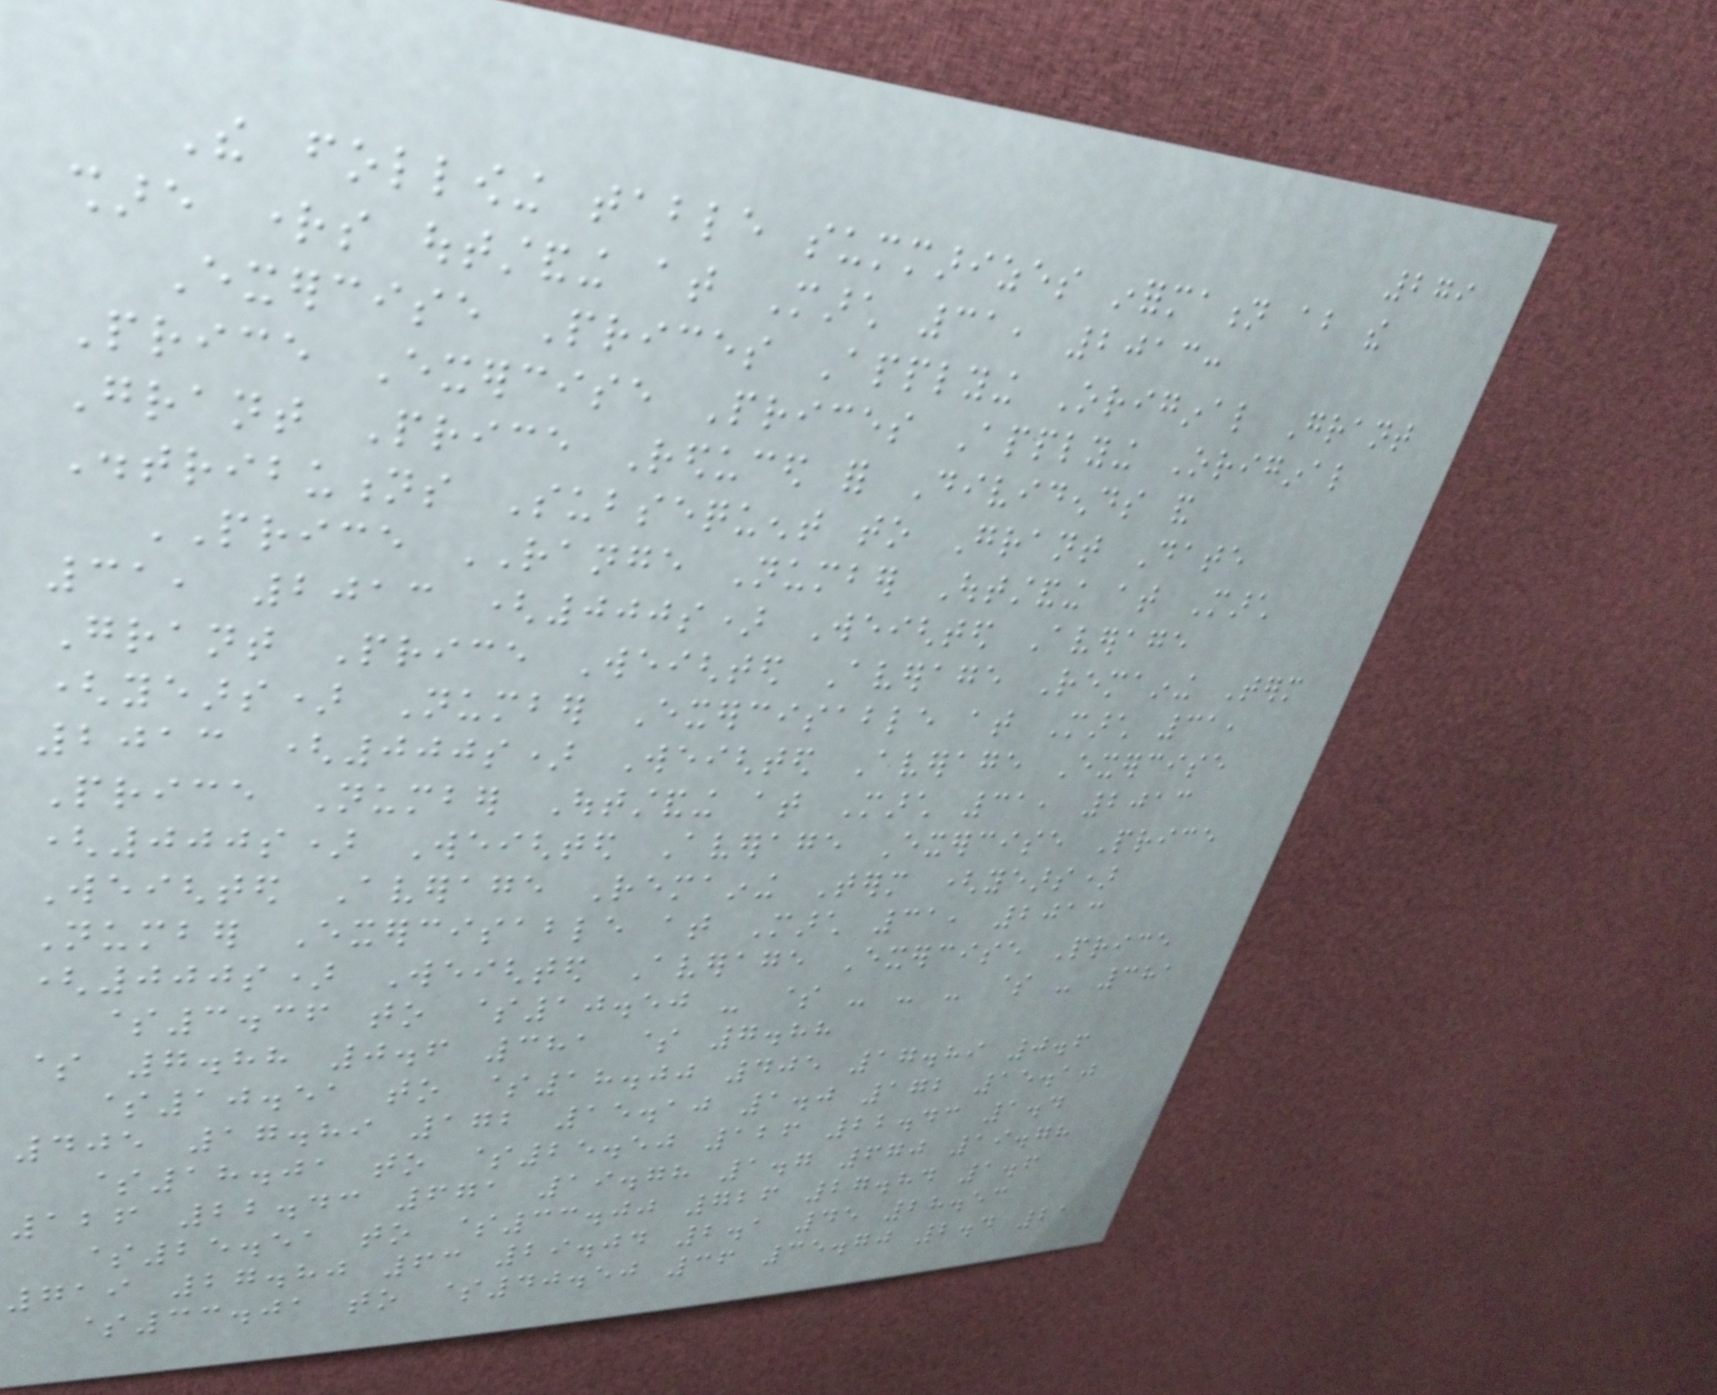279
The following table summarizes information about the
share rights outstanding at March 31, 2013:
Exercise Prices Applying Original Grant
Price Exercise Prices Applying Original
Grant Price Reduced for Dividends and
Distributions Subsequent to Grant Date
PRICE RANGE Number Outstanding at March
31, 2013 (000s) Weighted Average
Grant Price Weighted Average Remaining Term
(years) Number Exercisable at March 31,
2013 (000s) Weighted Average Exercise
Price Number Outstanding at March 31, 2013
(000s) Weighted Average Exercise Price
Weighted Average Remaining Term (years)
Number Exercisable at March 31, 2013
(000s) Weighted Average Exercise Price
$3.36 to $10.50 - $ - - - $ - 381
$ 7.88 0.6 381 $ 7.88
$10.51 to $18.00 405 17.89 0.6
405 17.89 172 15.10 1.0 172 15.10
$18.01 to $25.50 126 22.43 1.4
126 22.43 671 19.78 1.7 670 19.78
$25.51 to $33.00 726 27.84 1.6
719 27.80 63 29.04 2.1 45 28.53
$33.01 to $40.50 36 35.70 2.4 21
